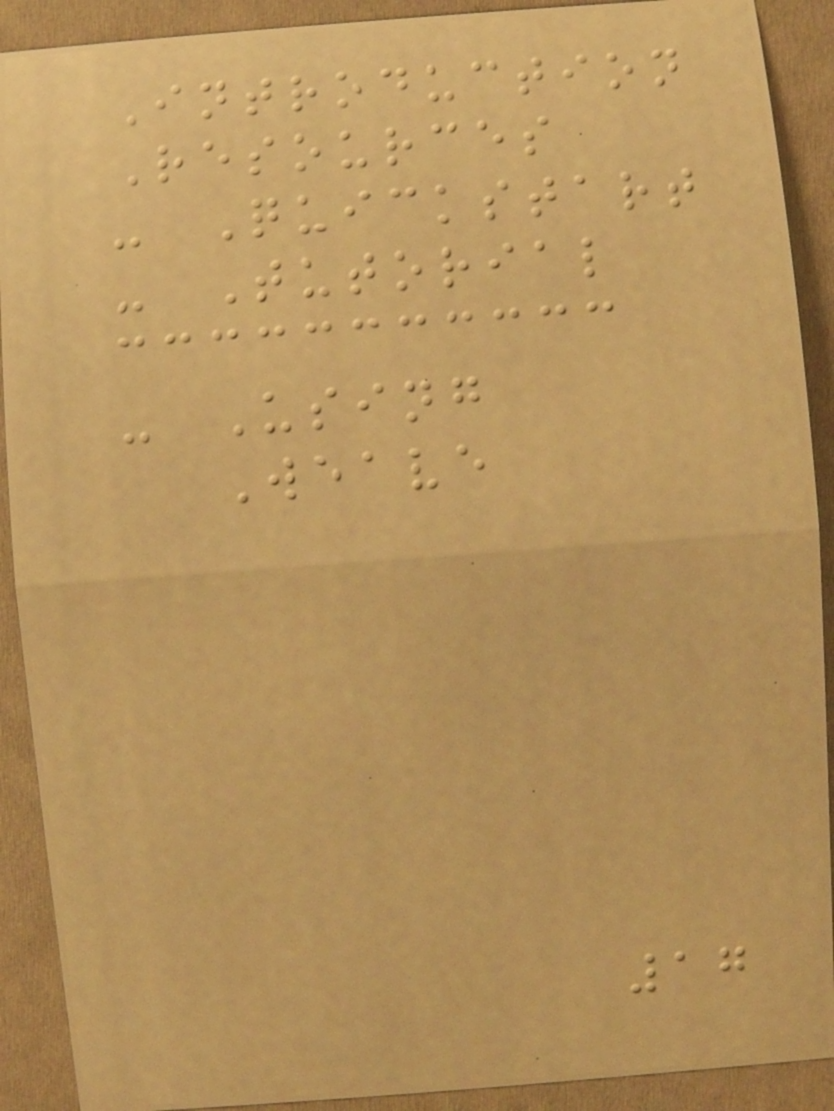Introduction
Resources
- Quickstart
- Tutorial
- Using
Weave
17
